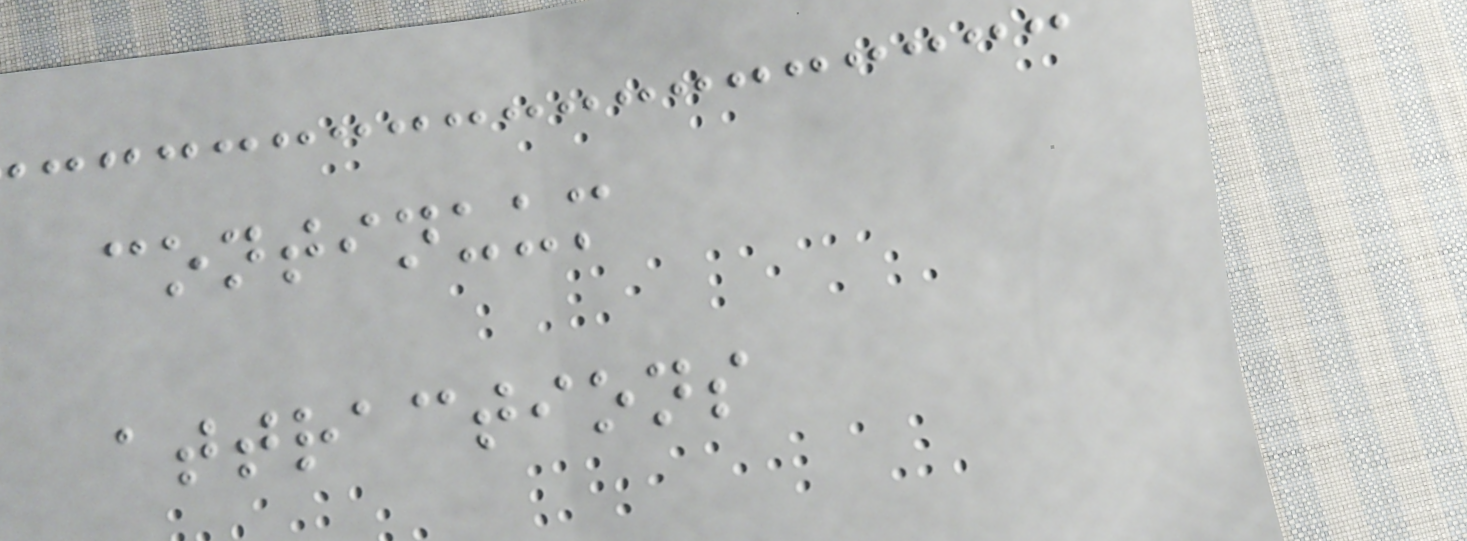continuum
attractions
